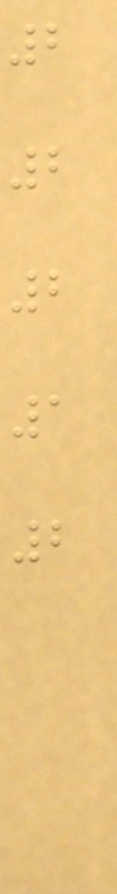2
2
2
1
2
